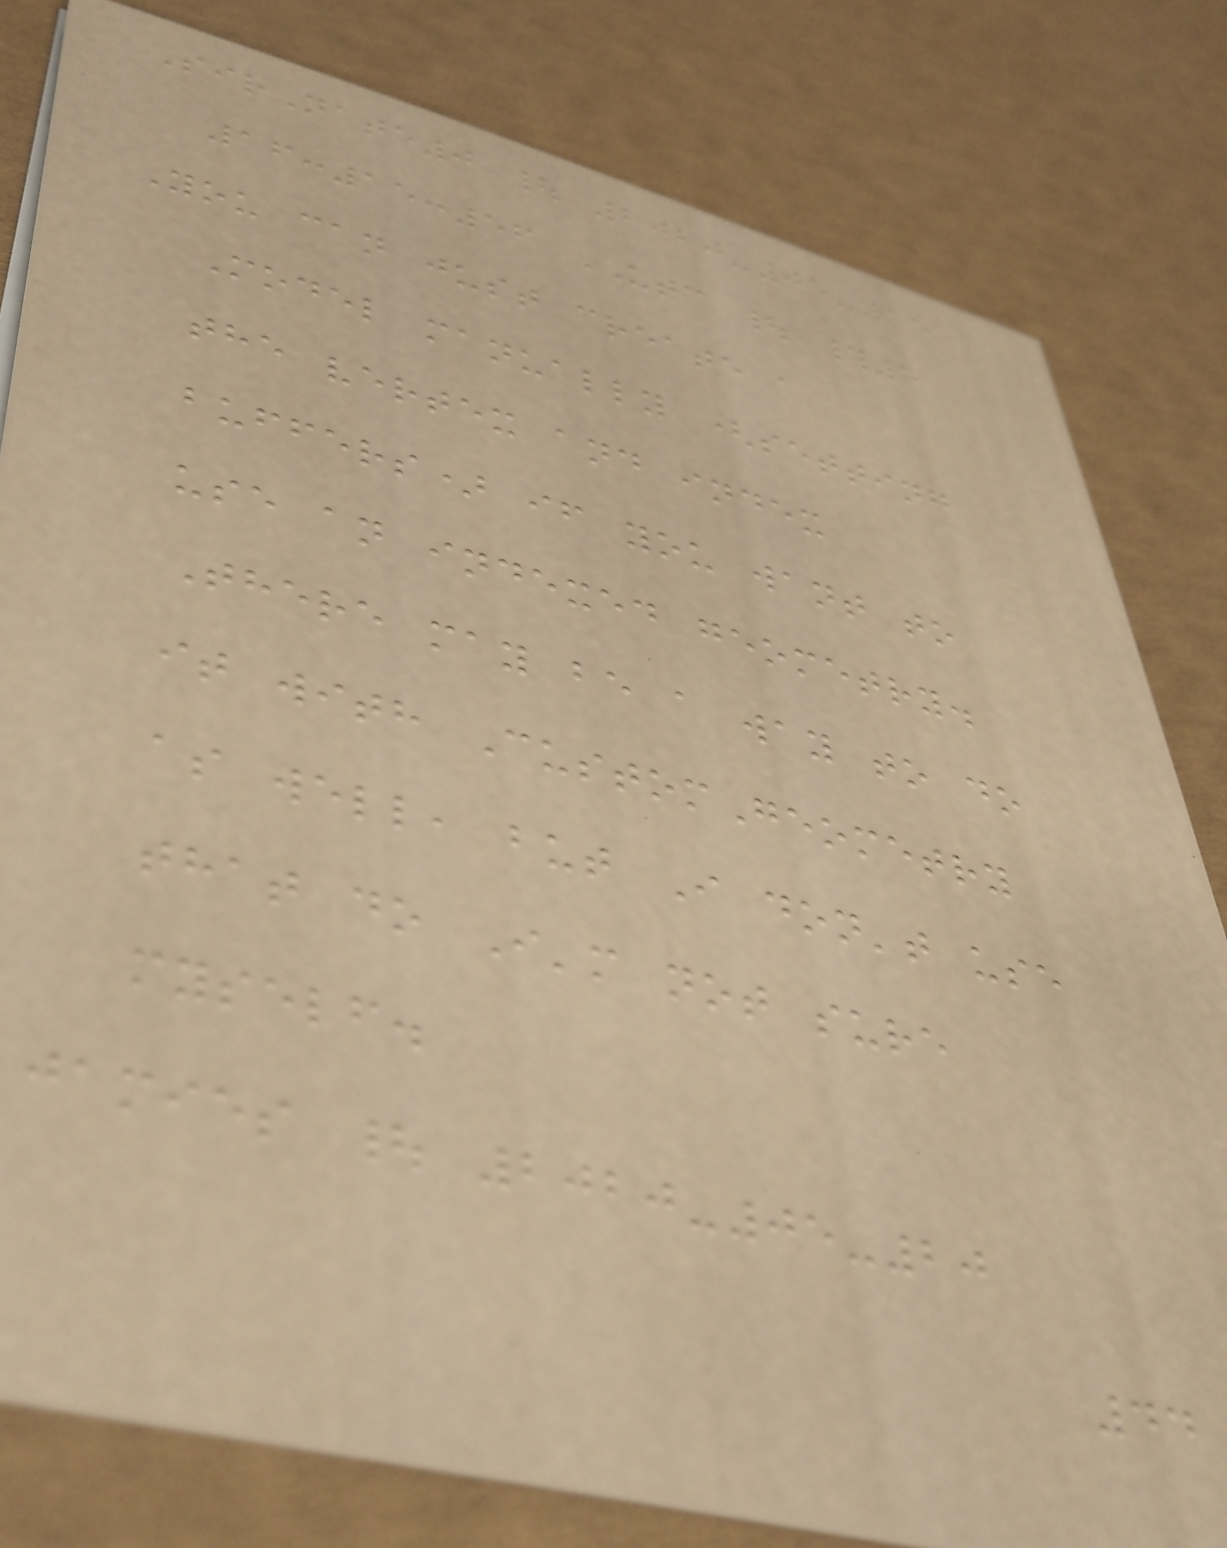SirNate0 | 2020-05-15
16:15:56 UTC | #5
You can just create a
Model manually (setting
the vertex and index
buffers) if you want to
use an indexed geometry.
There may be a way to do
it with CustomGeometry
as well, but I don't use
that do I'm not sure
myself.
jamies | 2020-05-20
44
